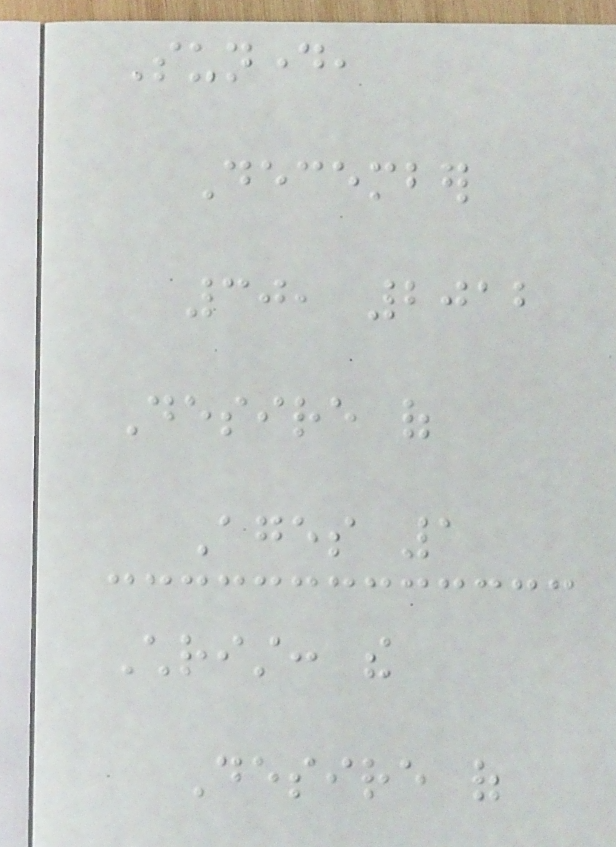Sunday,
December
30, 2012
Desire of
Ages 1
Christ: the
Desire of
